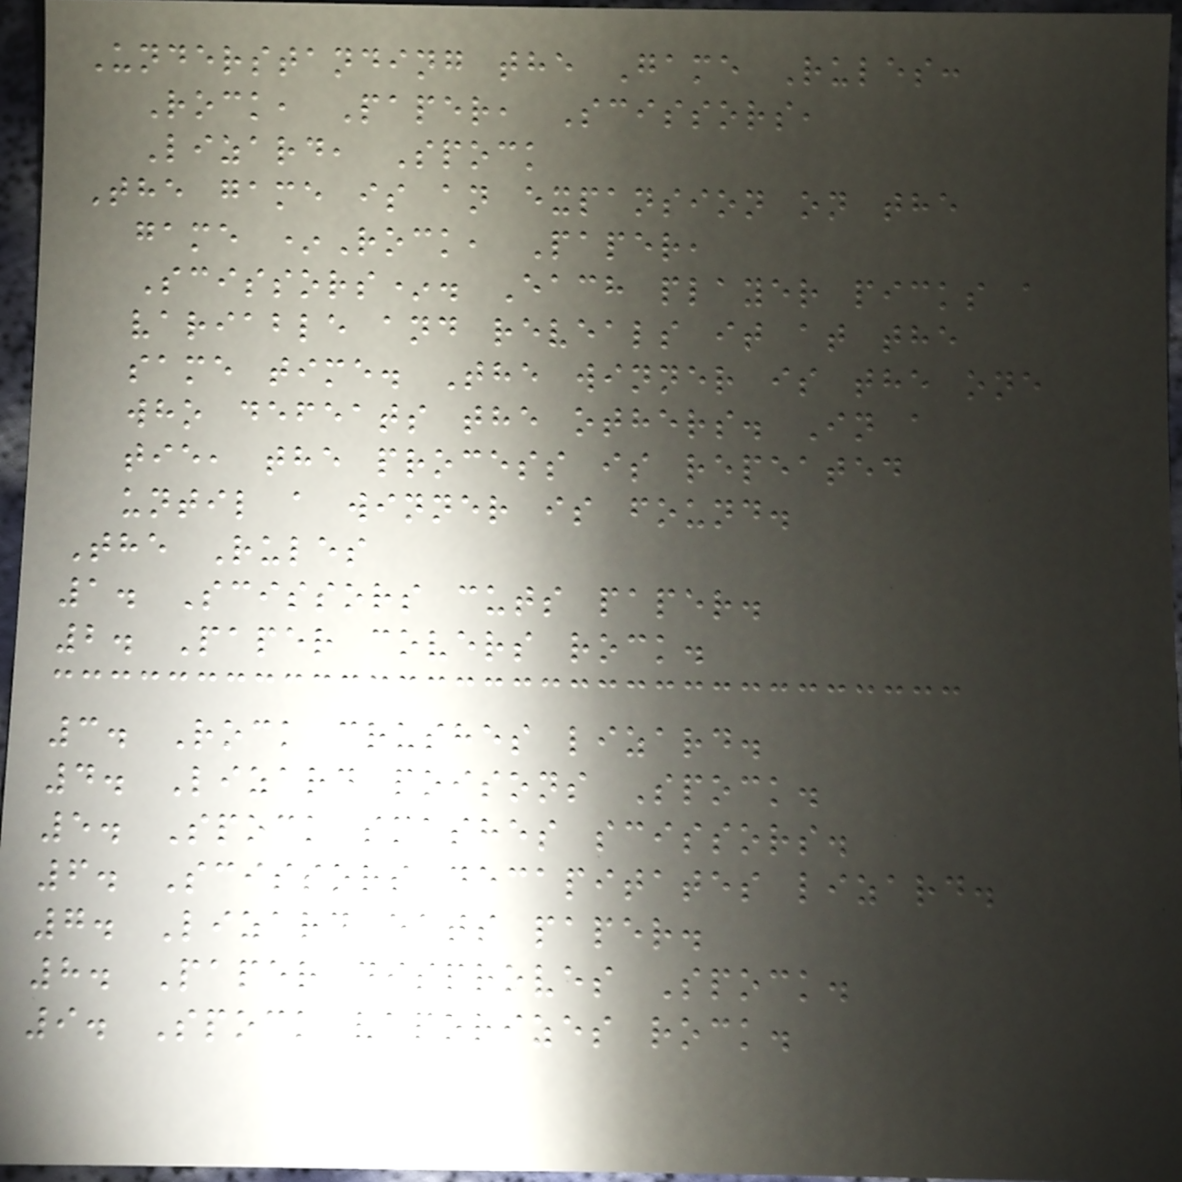Understanding the Game Rules:
Rock, Paper, Scissors,
Lizard, Spock
The game is an expansion on the
game *Rock, Paper,
Scissors*. Each player picks a
variable and reveals it at the
same time. The winner is the one
who defeats the others. In a
tie, the process is repeated
until a winner is found.
The Rules
1. Scissors cuts paper.
2. Paper covers rock.
3. Rock crushes lizard.
4. Lizard poisons Spock.
5. Spock smashes scissors.
6. Scissors decapitates lizard.
7. Lizard eats paper.
8. Paper disproves Spock.
9. Spock vaporizes rock.
